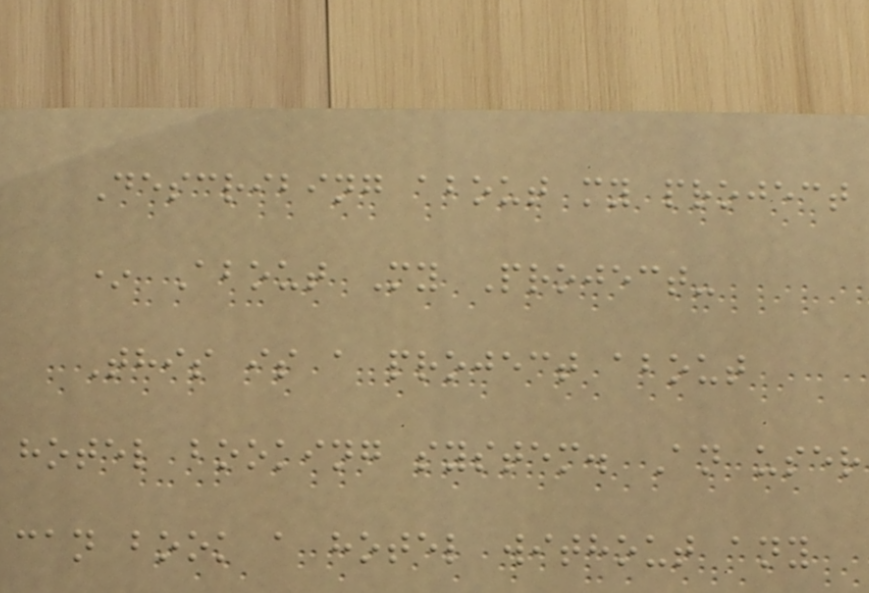Describing about my project
* About My Project-
This is a project about
hotel booking system. An user
can book a hotel without any
